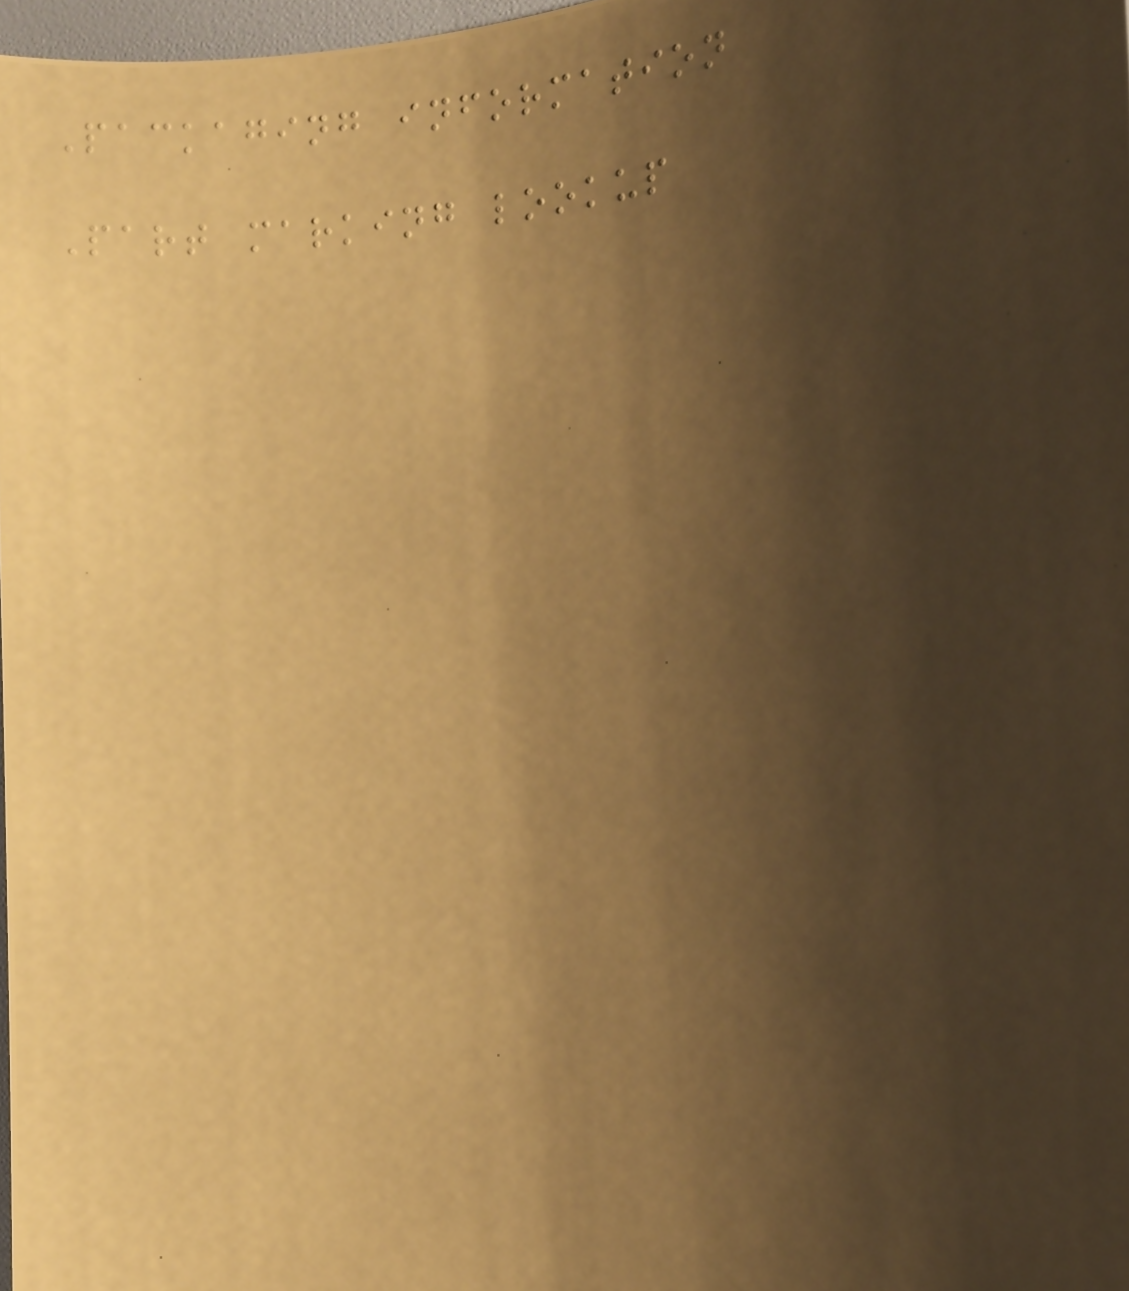Packaging information
Part marking lookup
